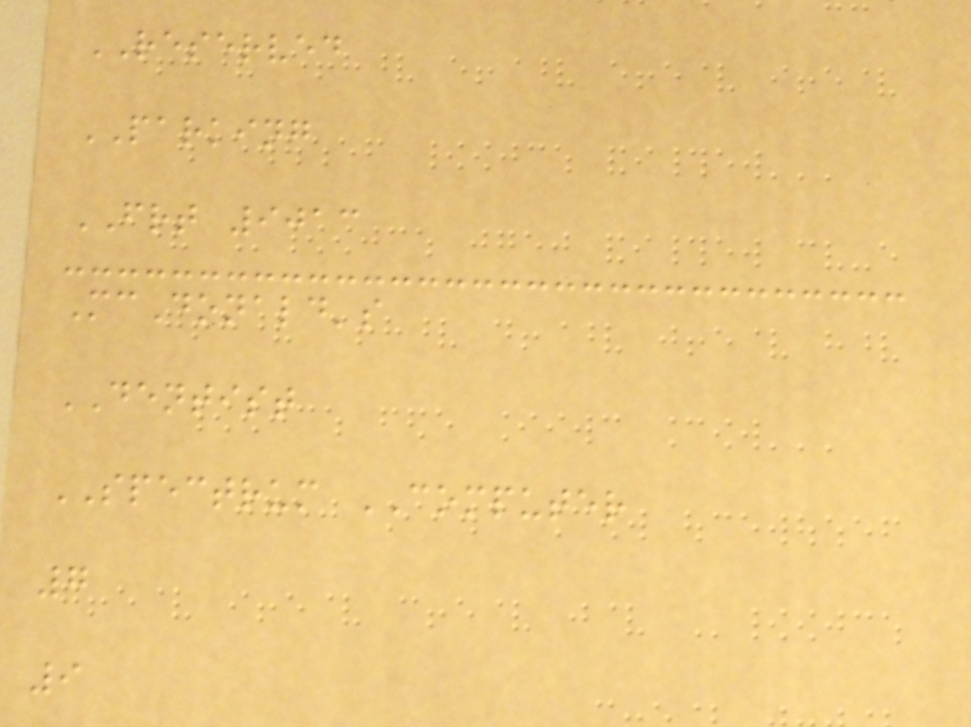RESERVED
PARKING
FRT 9013
McDonald's
DENTIST
SPECTRUM COMPUTER
7
9
